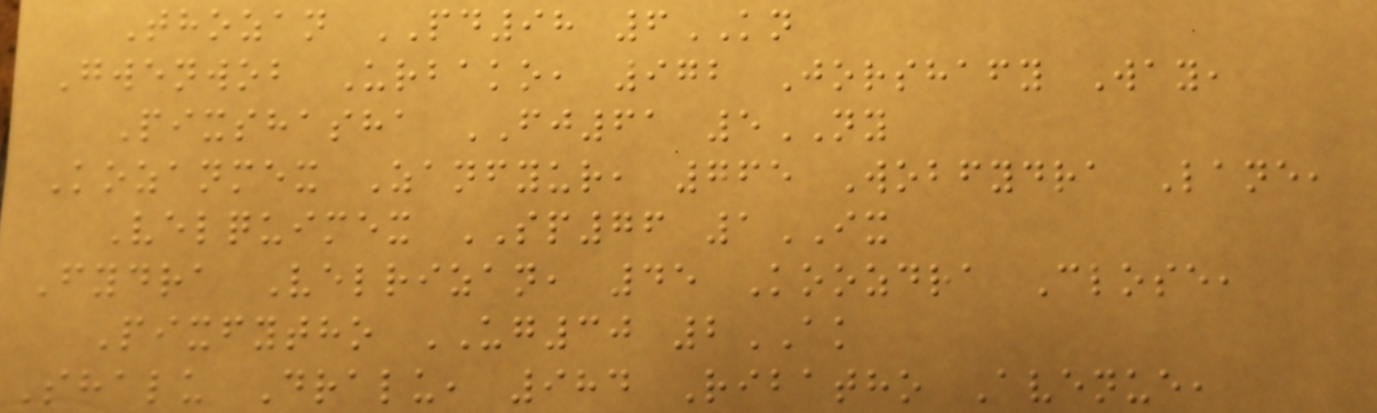Thozan PD98 6KN
Gwenwob Urbako, 972 Jorshafy Way,
Pixshasha FJ61 5NY
Kozanmex Zanfyur, 765 Wobfydra Lane,
Velquimex SP76 1IX
Fydra Velrizan, 45 Koozdra Close,
Pixfytho UG30 2AK
Shalu Dralu, 984 Ribatho Avenue,
